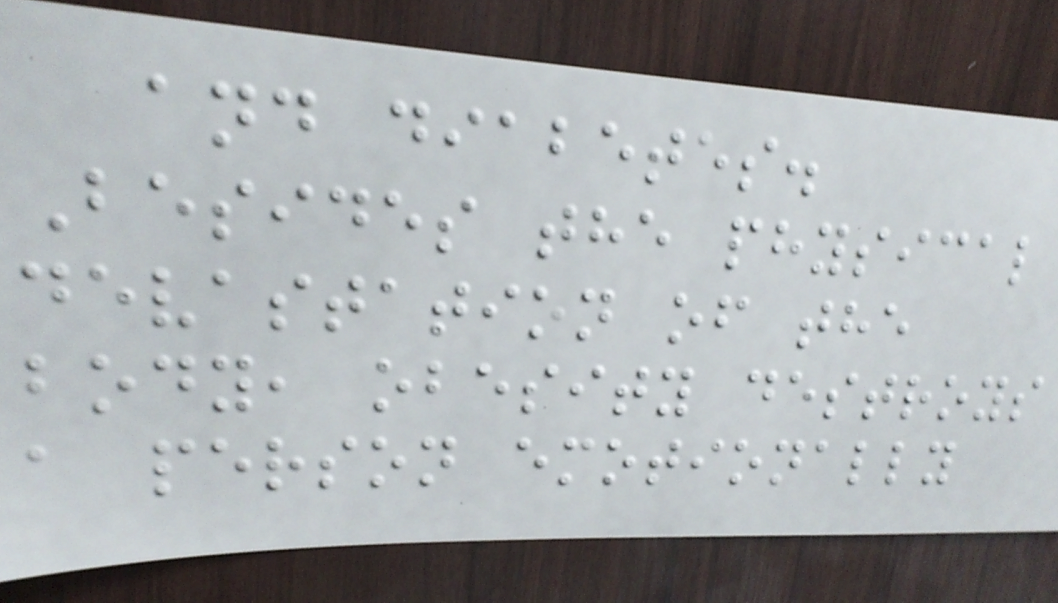and diabetes.
Besides the physical
devastation of the
body, obesity destroys
a person emotionally
